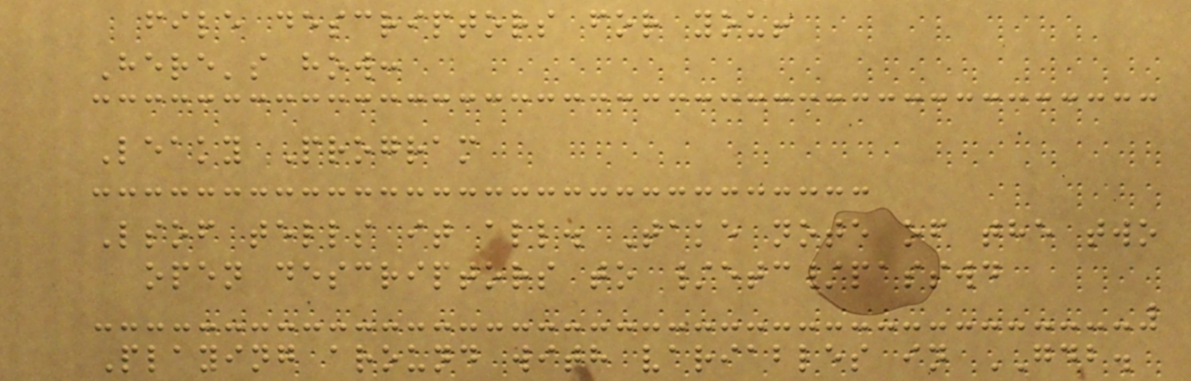file descriptors for you!
Here's how:
Leaky Program
Lsof tells it all. Take note of the two
open descriptors to /etc/passwd
Playing around with variables in GDB.
